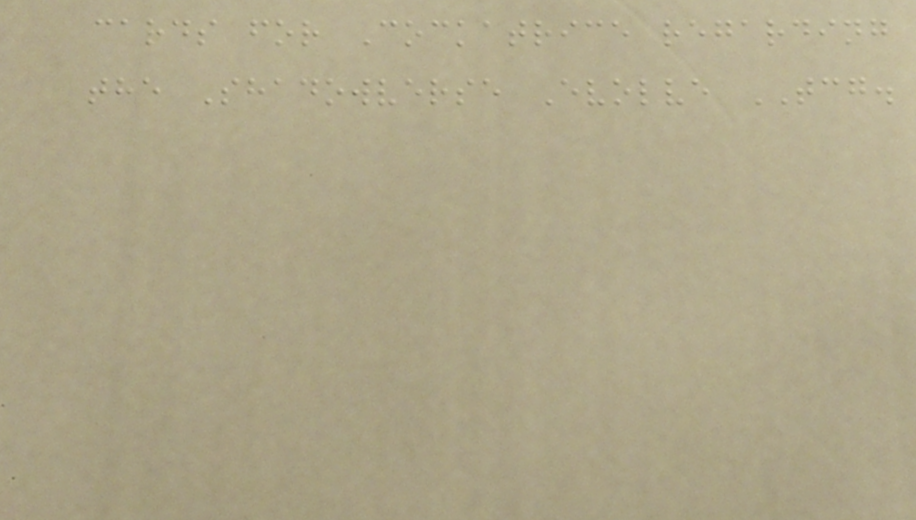cards for Cockatrice regarding
the Shadowverse Evolve TCG.
